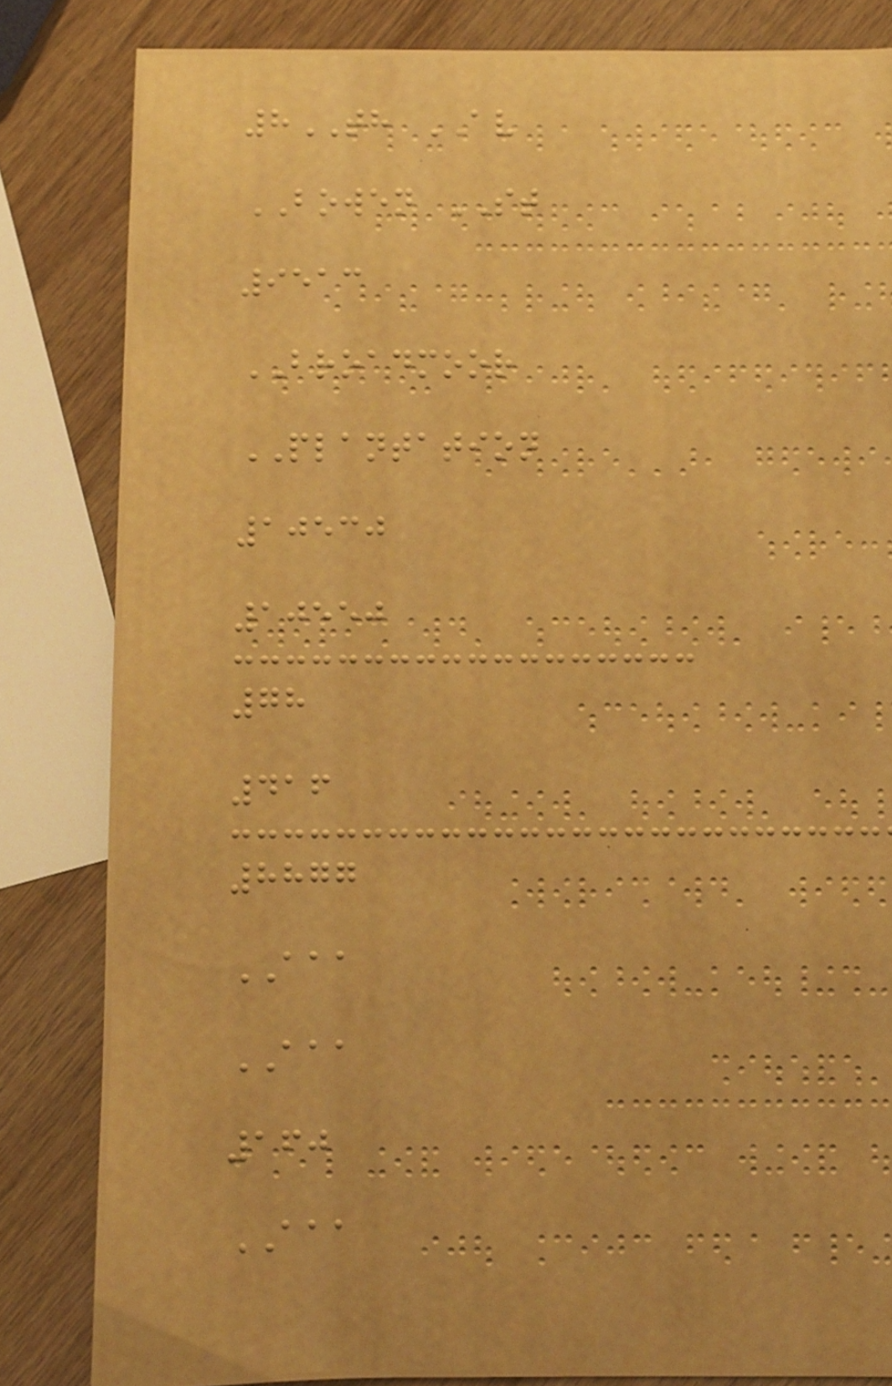8TH AV
BOWEN ST
9513
BROADMOOR
PLANTATION
10530
10550
78
416
8877
AAA
AAA
160
AAA
